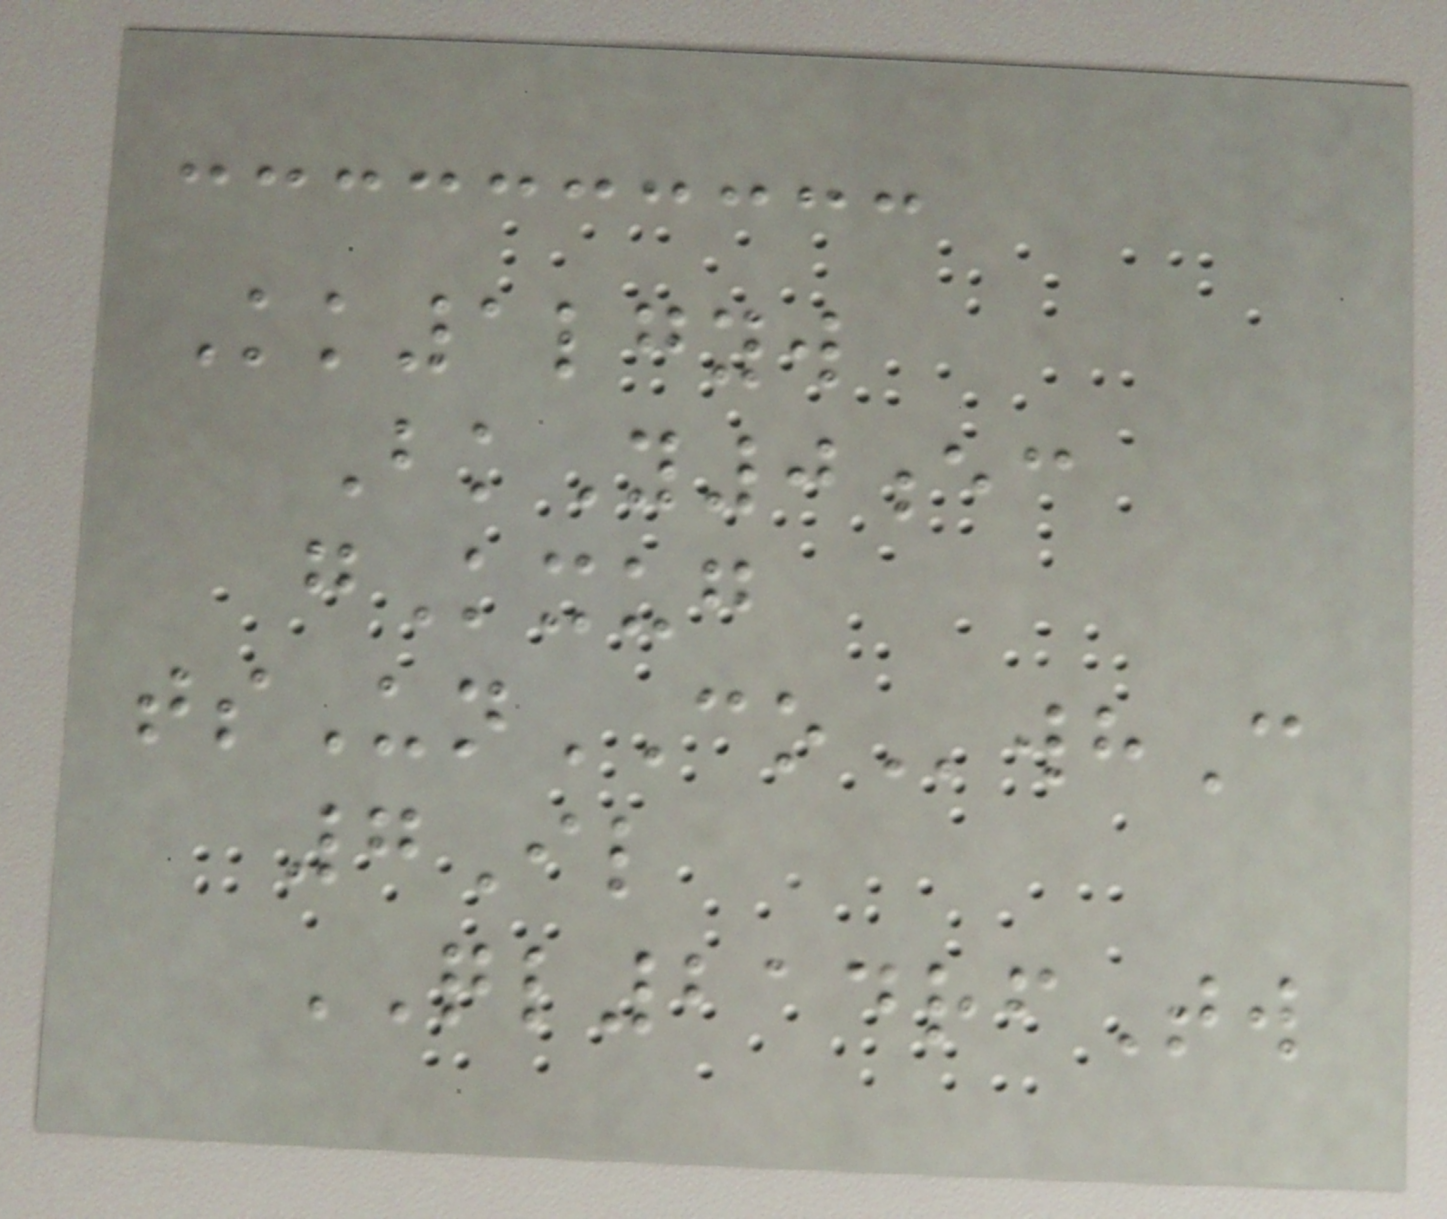Kk1lgyw
BkY0ec
gKxug
tsUnCOwhC
7Il
QL214rfTw
